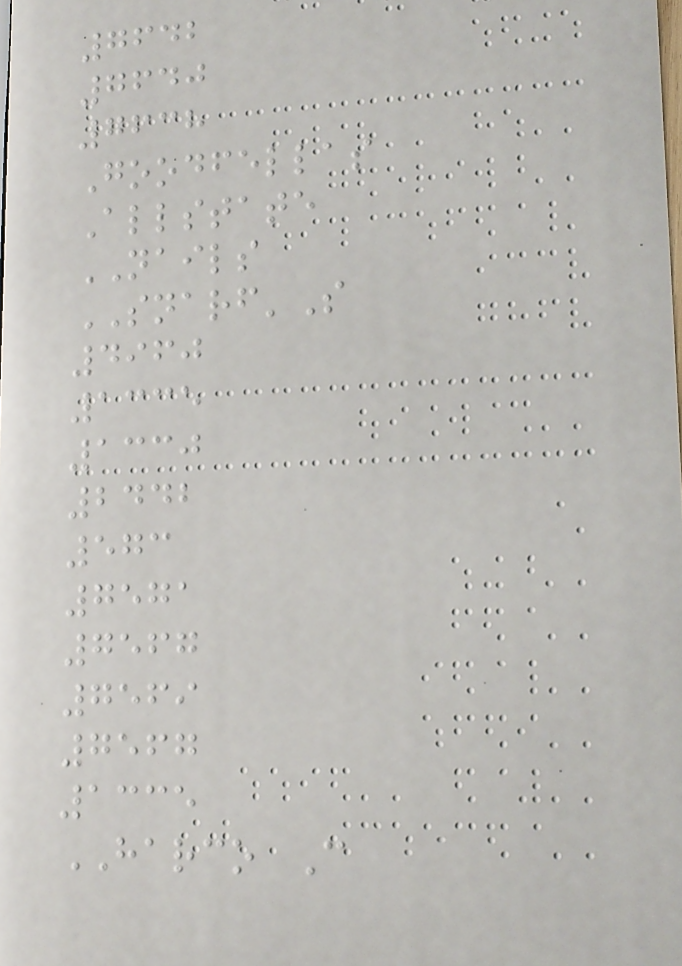7642
7640
7638
Goodfellas
Allstate
NAILS
SNARF'S
4960
1335
1330
2442
573
7571
7567
7569
7567
1335
HARCO C
